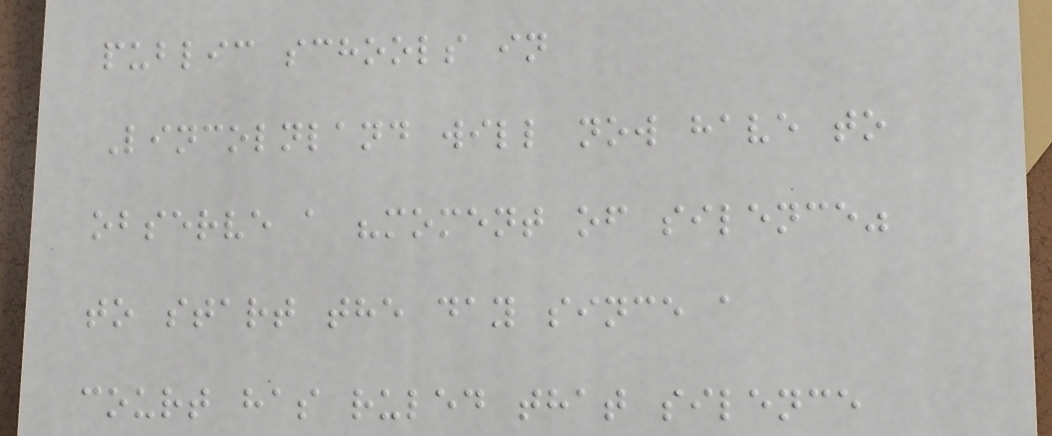public schools in
Lincolnland will now have to
observe a "moment of silence"
to start the day since a
court has ruled that silence
